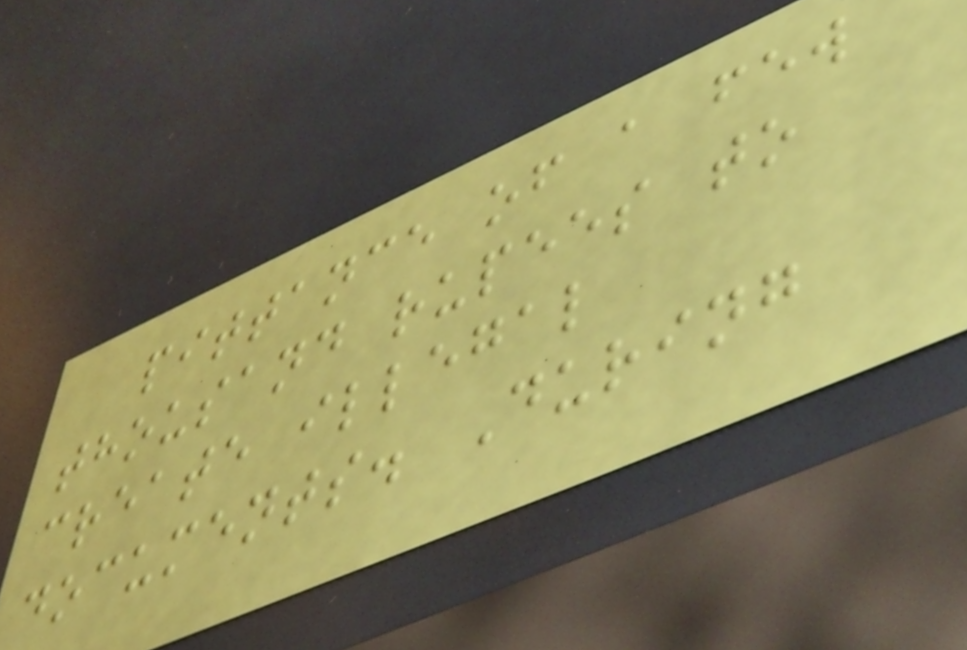pittance of a few
thousand rupees to
create illegal
documents. During
